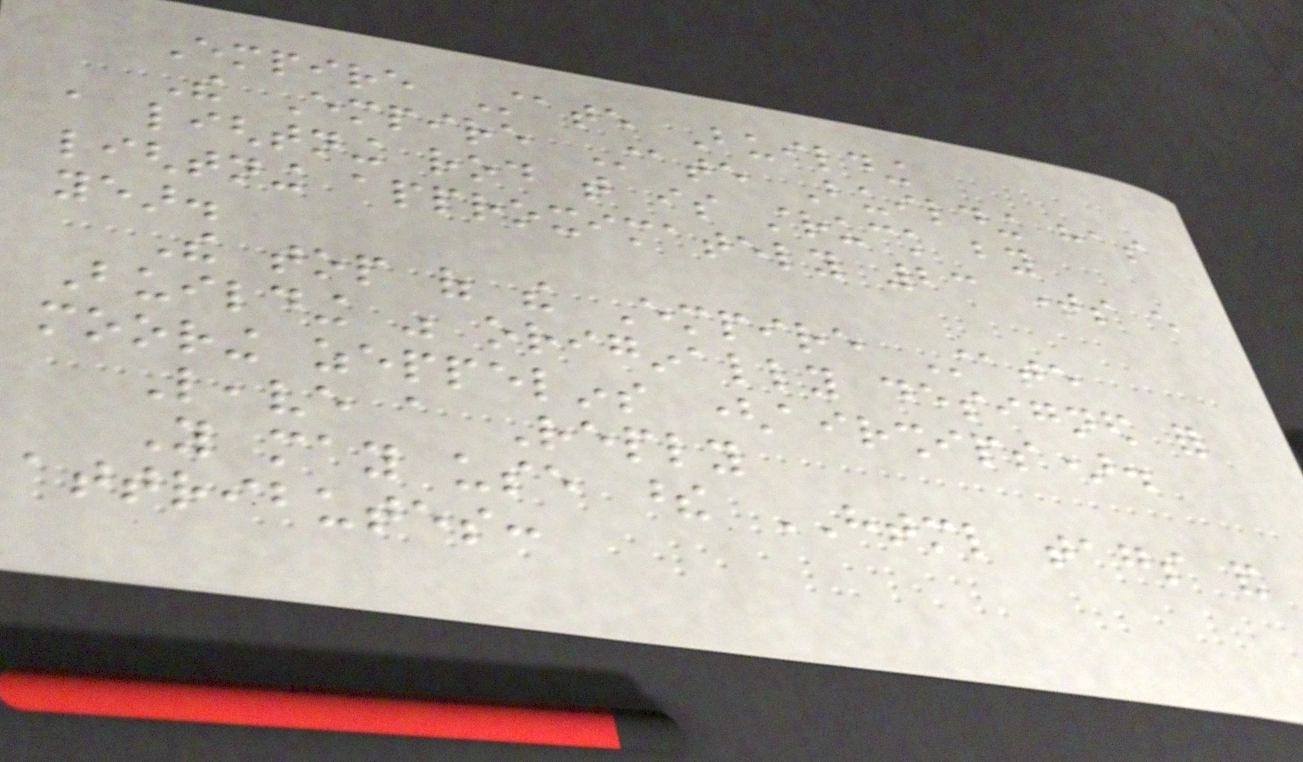Empire State Building
The Empire State Building has
a lightning rod that is struck by
lightning approximately 23 times every
year.
The top of the Empire State
Building was originally designed for
mooring zeppelins (airships).
Leave a Reply
You may use these HTML tags and
attributes:
